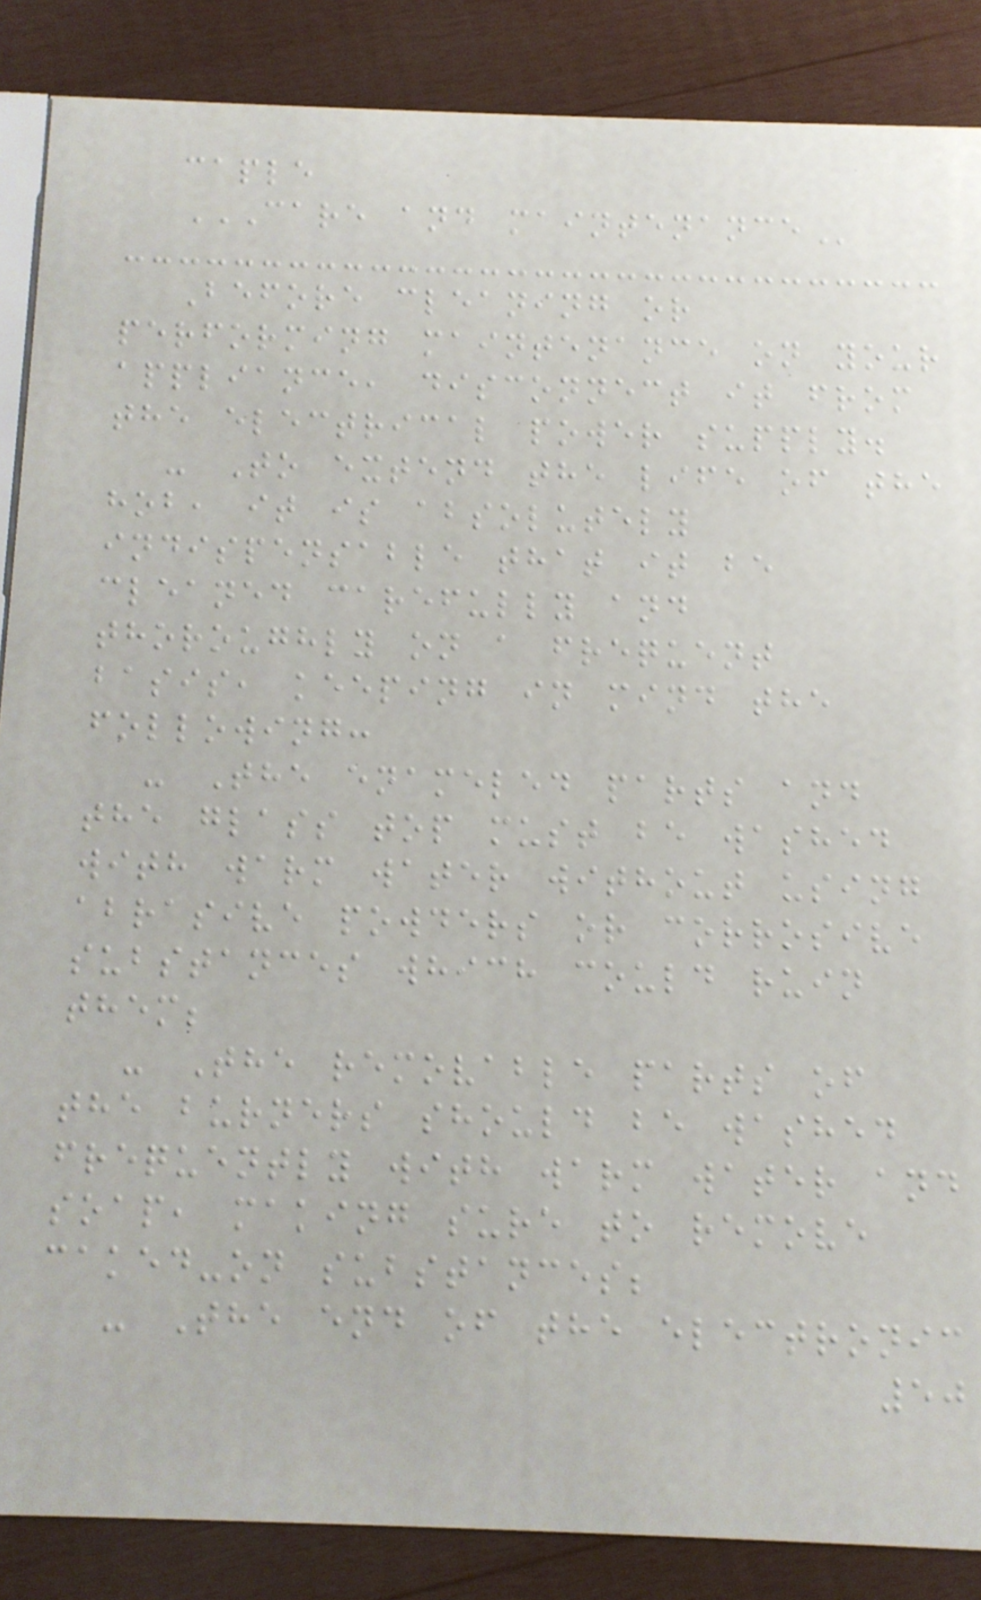caple
CARE AND MAINTENANCE
Before cleaning or
performing maintenance on your
appliance, disconnect it from
the electrical power supply.
- To extend the life of the
hob, it is absolutely
indispensable that it be
cleaned carefully and
thoroughly on a frequent
basis, keeping in mind the
following:
- The enameled parts and
the glass top must be washed
with warm water without using
abrasive powders or corrosive
substances which could ruin
them;
- The removable parts of
the burners should be washed
frequently with warm water and
soap, making sure to remove
caked-on substances;
- The end of the electronic
50
